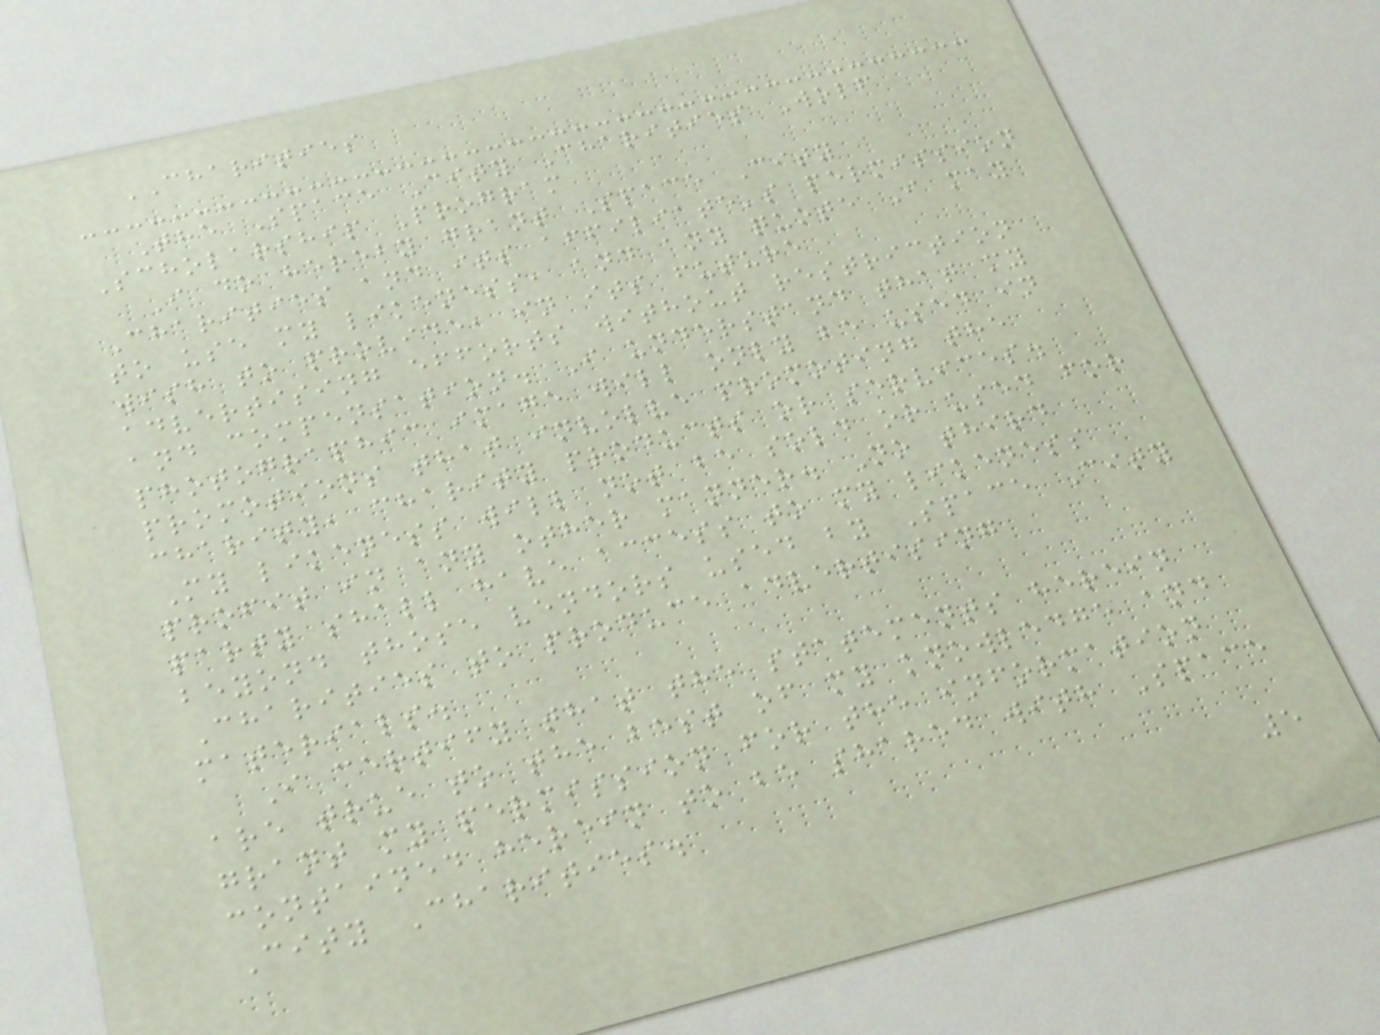CHARITIES
The Space City Charities Wolf
Scholarship Program
I do hereby grant Space City
Charities and its affiliate's permission
to use my likeness, and any quote I may
wish to provide, in its future
advertising efforts without restriction
and compensation. I understand that my
photographic image will only be used in
promotions that involve promoting the
charity, charity products or services.
My likeness will not be sold or used for
profit in any other manner. No third
party shall have access to my likeness
beyond those vendors used by Space City
Charities to produce advertising
materials.
I certify that the statements herein
are true to the best of my knowledge and
grant my permission for the information
contained herein to be shared with Space
City Charities.
5
